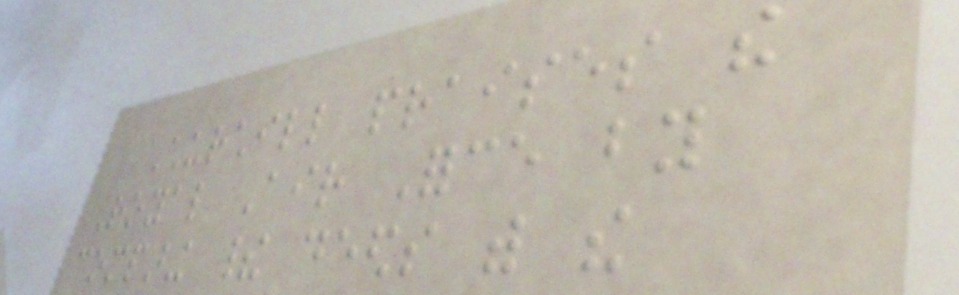Churchill praises the
Royal Air Force by
comparing their deeds with the
